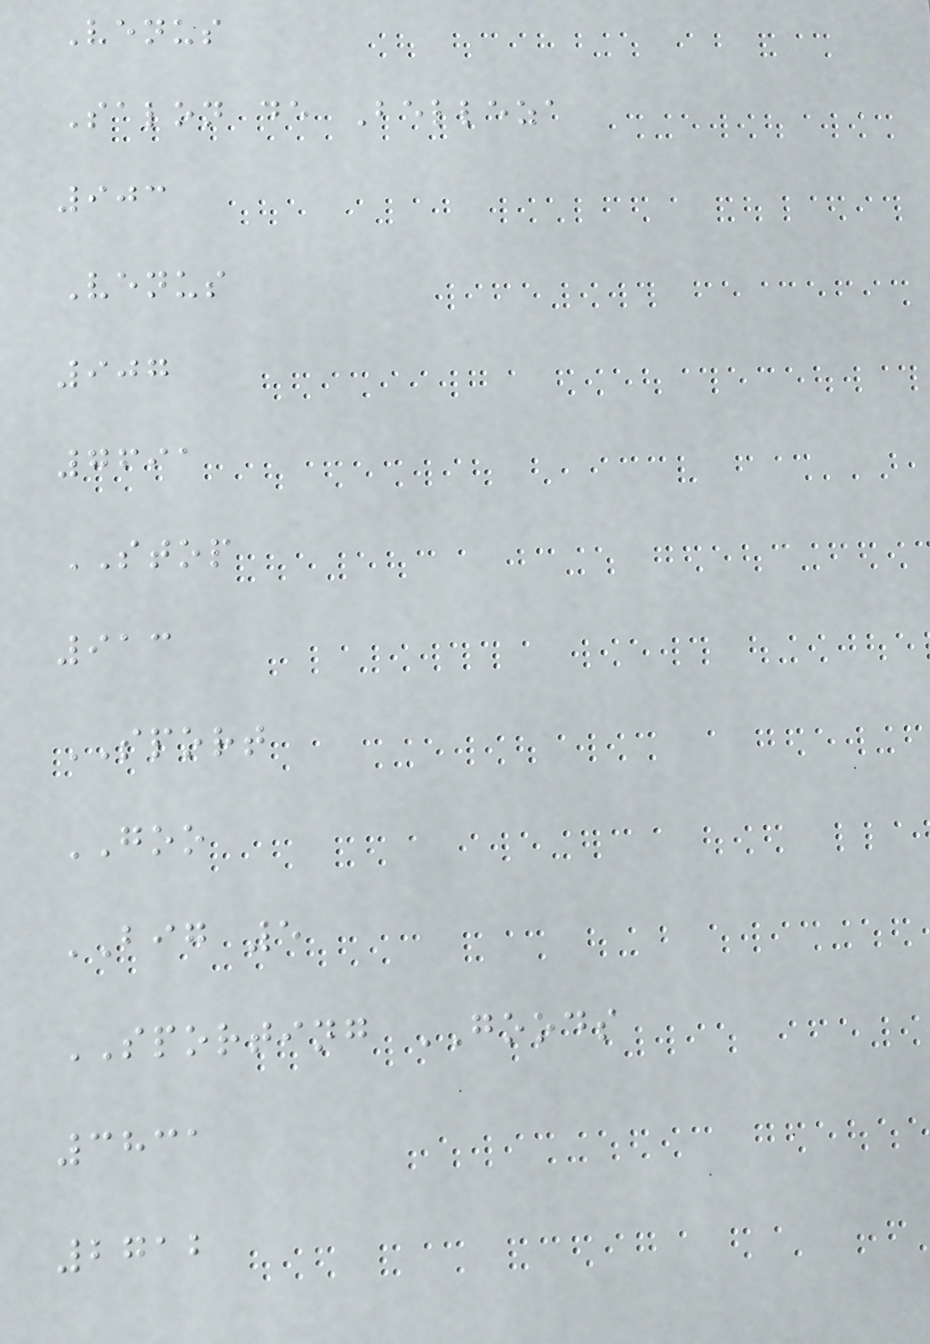Venus
Salon de Belleza
903
Venus
907
7691
STOP
913
SPORT
GOO
BIG 5
SPORTING GOODS
3831
2712
